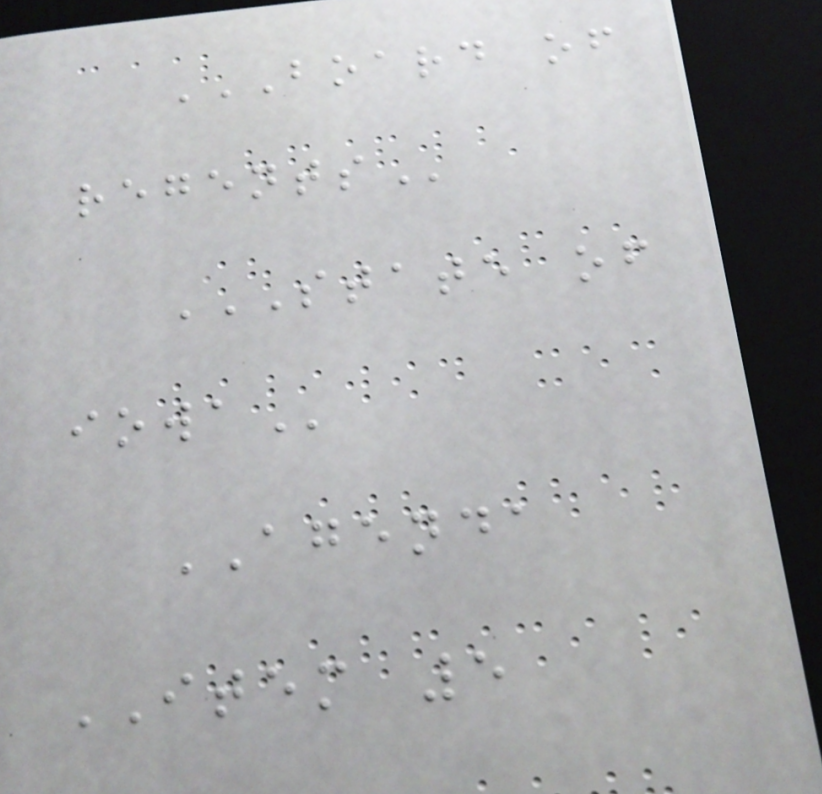BOARD OF
REGENTS
STATE OF
IOWA
AGENDA
ITEM 5
